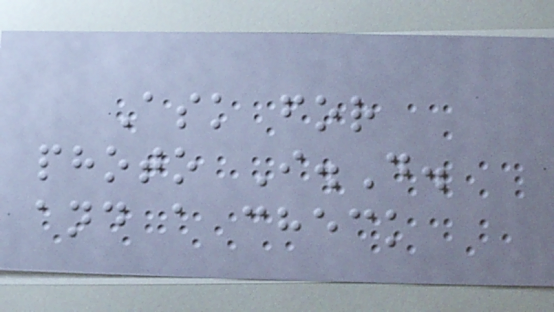Ask for
photo I.D.
and a check
